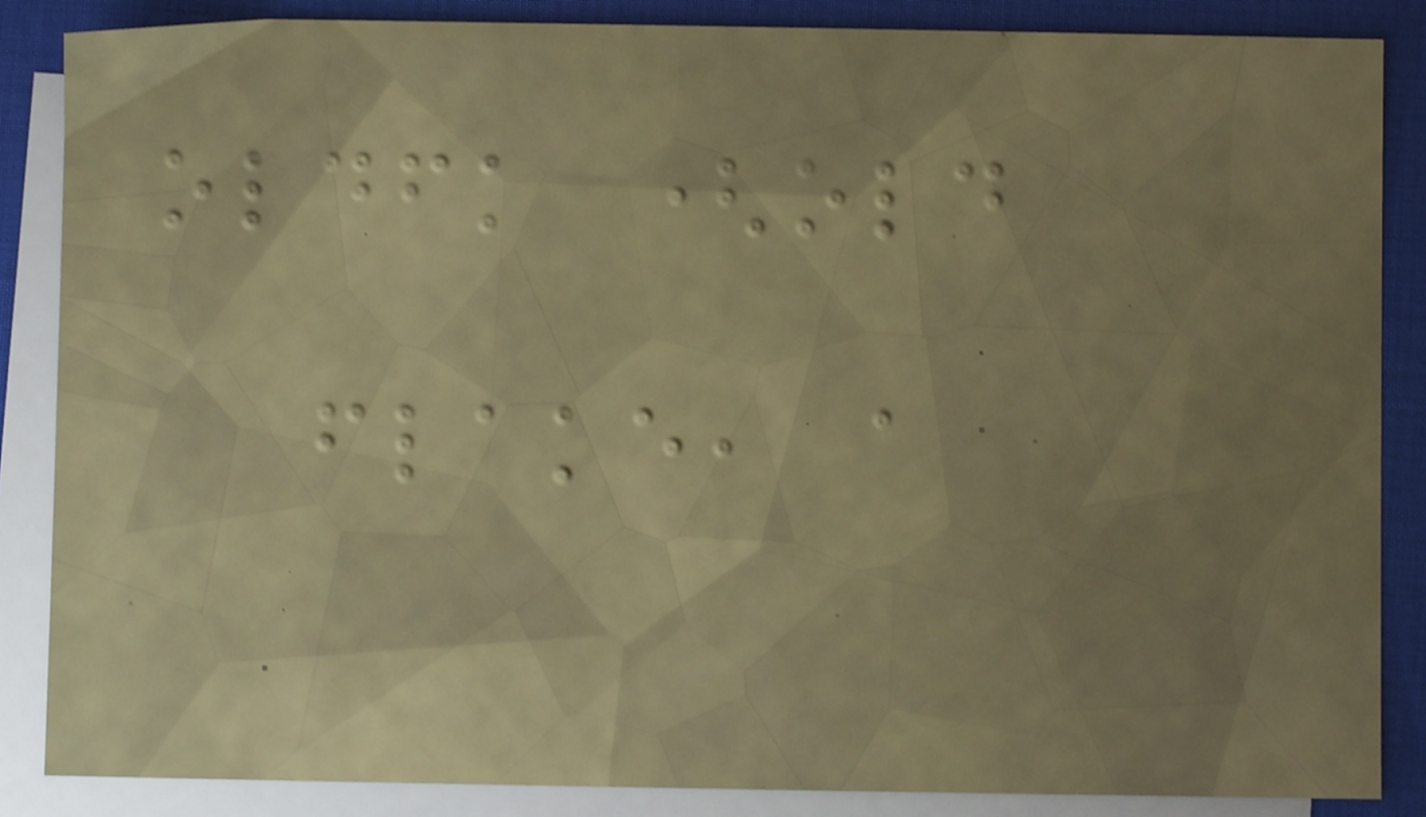oldfk (old
flake, a
